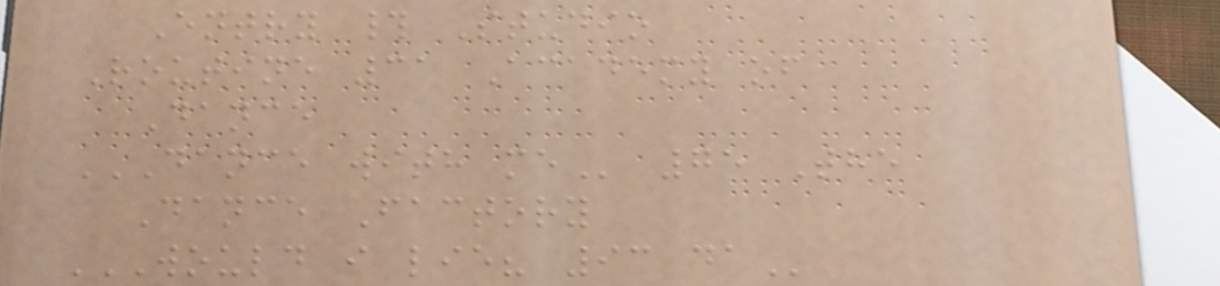Entry # Studio
Routine 31 Academy of
Dance
DANCE WITH ME 75 The
Dance Factory
WOULD I LIE? 93 DA
